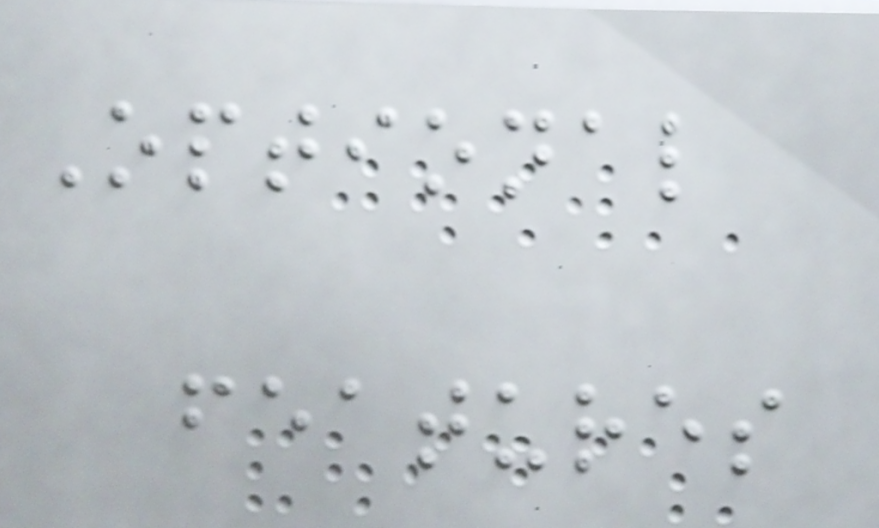Optional
features
